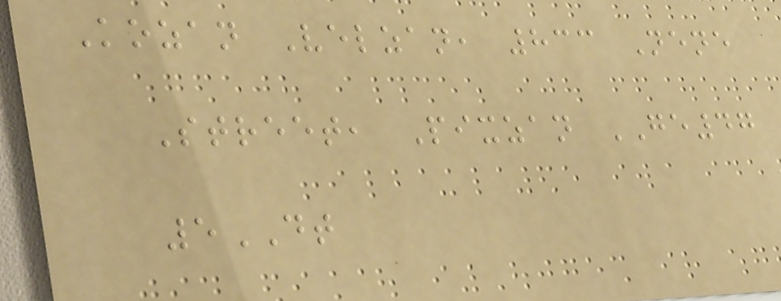Kozan Velzan, 833 Nene
Street, Pixzan GE47
5DT
